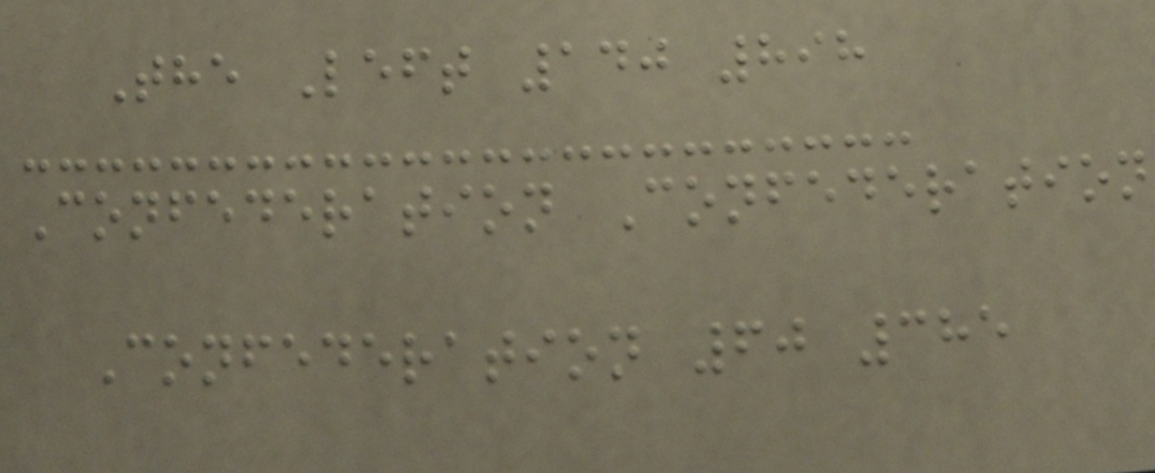The Left 140 898
Confederation Confederation
Confederation 60 385
